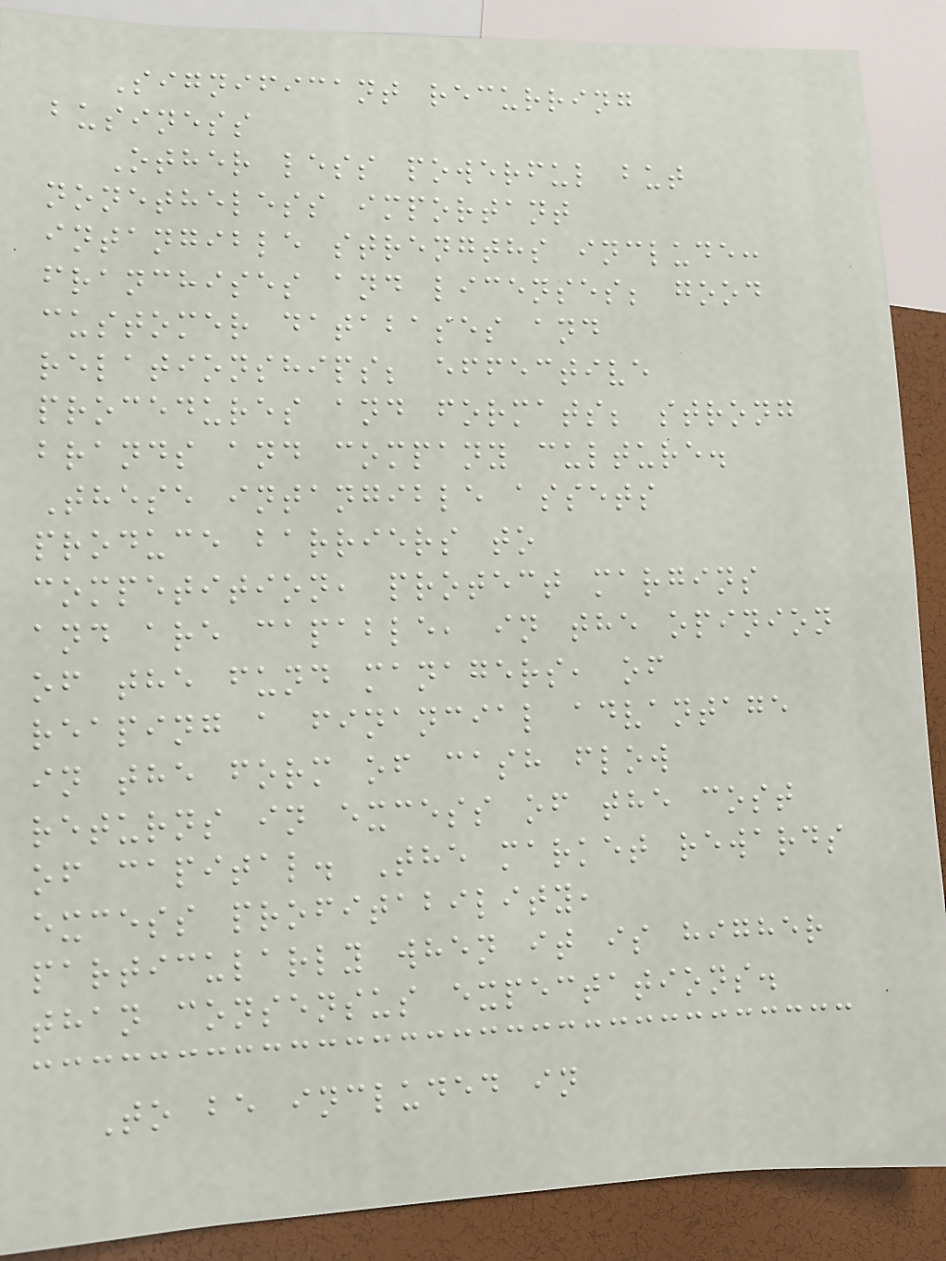Significant recurring
business
Other less powerful but
nonetheless important
intangible strengths include:
franchises and licenses; good
customer databases and
relationships; effective
procedures and formats; strong
brands and company culture.
These intangible assets
produce barriers to
competition, protect margins
and are capable, in the opinion
of the fund managers, of
reaping a financial advantage
in the form of cash flow
returns in excess of the cost
of capital. The market rewards
excess profitability,
particularly when it is higher
than consensus expectations.
To be included in
